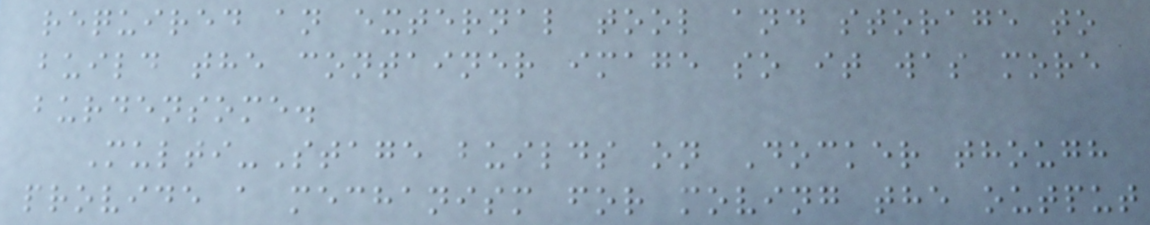required an external tool and storage to
build the container image so it was more
burdensome.
Multi-Stage builds on Docker though
provide a mechanism for moving the output
